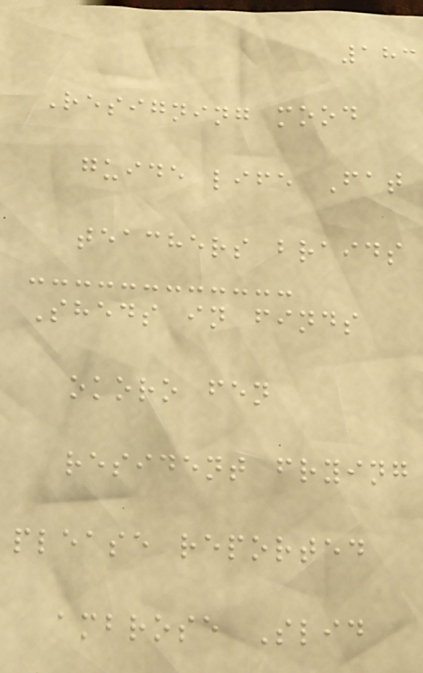183
Resigning mood
guide life Fat
teachers braids
Sheds in finds
okoro fen
resident frying
please reported
ambrose Slid
